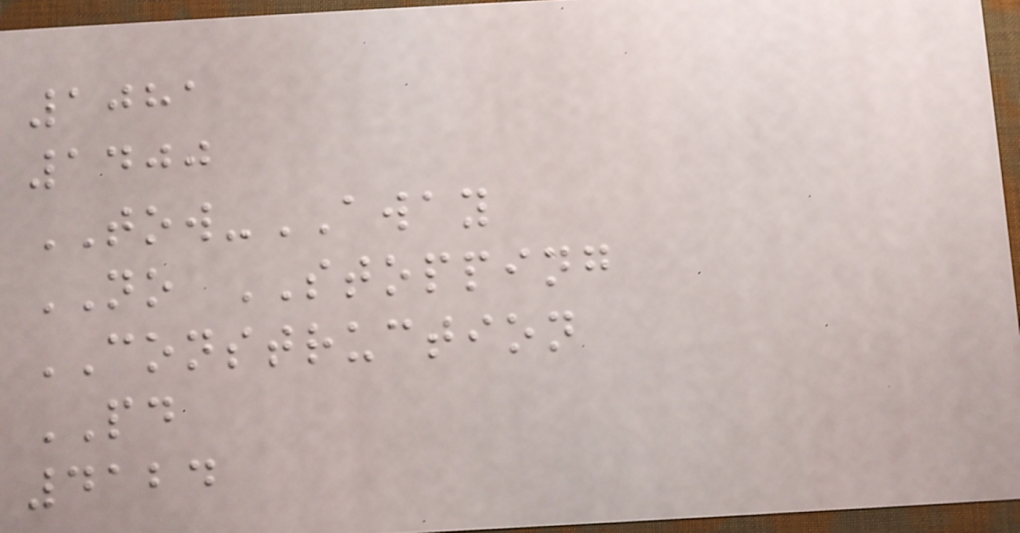1081
1400
TOW-AWAY
NO STOPPING
CONSTRUCTION
PD
4124
